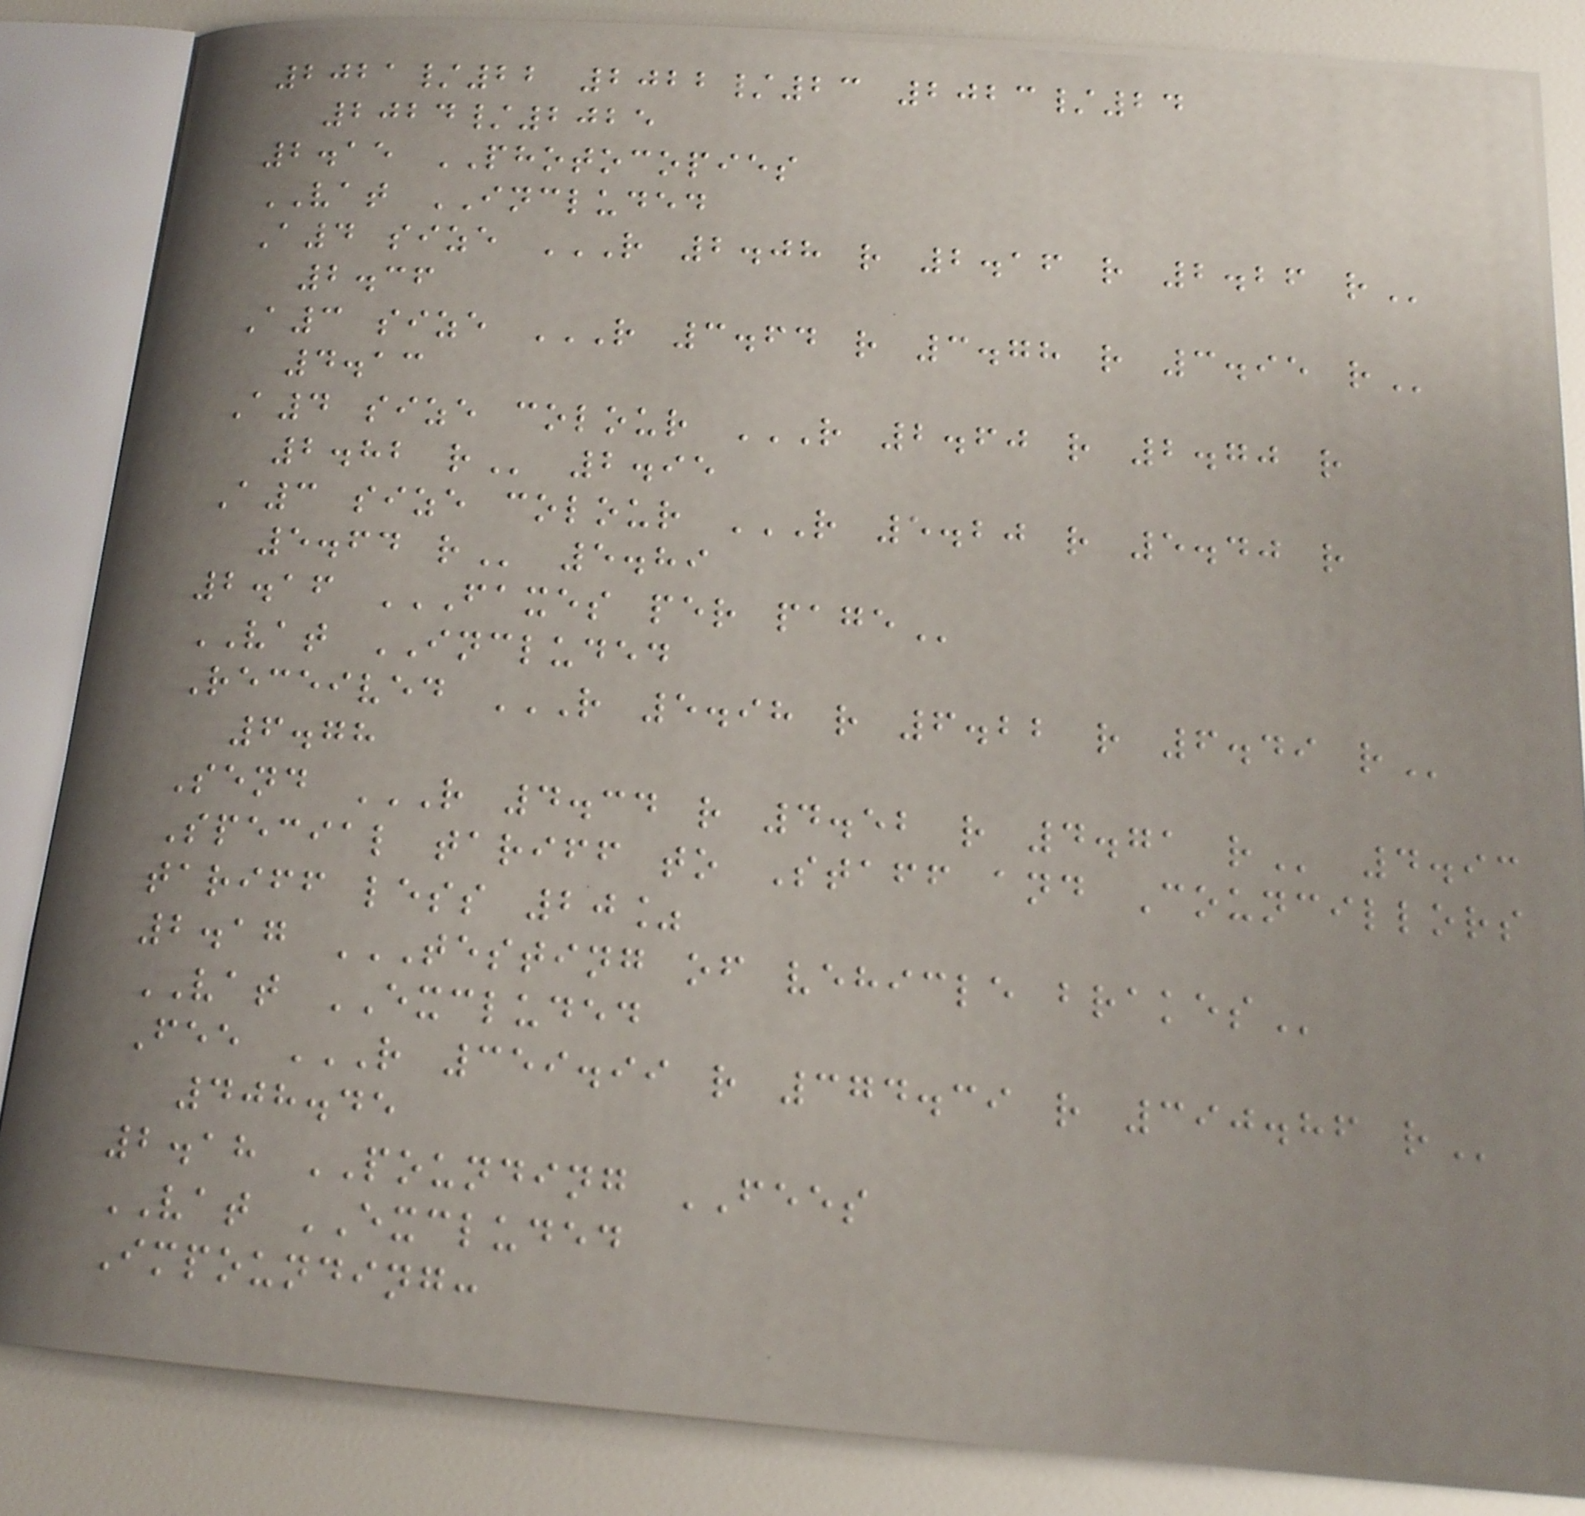2021/22 2022/23 2023/24
2024/2025
2.15 PHOTOCOPIES
VAT INCLUDED
A4 size R 2.08 R 2.16 R 2.26 R
2.36
A3 size R 3.64 R 3.78 R 3.95 R
4.13
A4 size colour R 2.60 R 2.70 R
2.82 R 2.95
A3 size colour R 5.20 R 5.40 R
5.64 R 5.89
2.16 FAXES PER PAGE
VAT INCLUDED
Received R 5.98 R 6.22 R 6.49 R
6.78
Send R 4.34 R 4.52 R 4.71 R 4.93
Special tariff to Staff and Councillors
tariff less 20%
2.17 TESTING OF VEHICLE BRAKES
VAT EXCLUDED
Fee R 359.99 R 374.39 R 390.86 R
408.45
2.18 POUNDING FEES
VAT EXCLUDED
Impounding:
